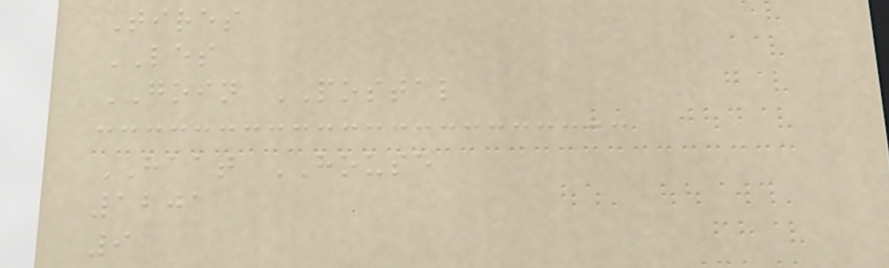Tires
LES
GOIN POSTAL
HAAT HOUSE
1201
9
